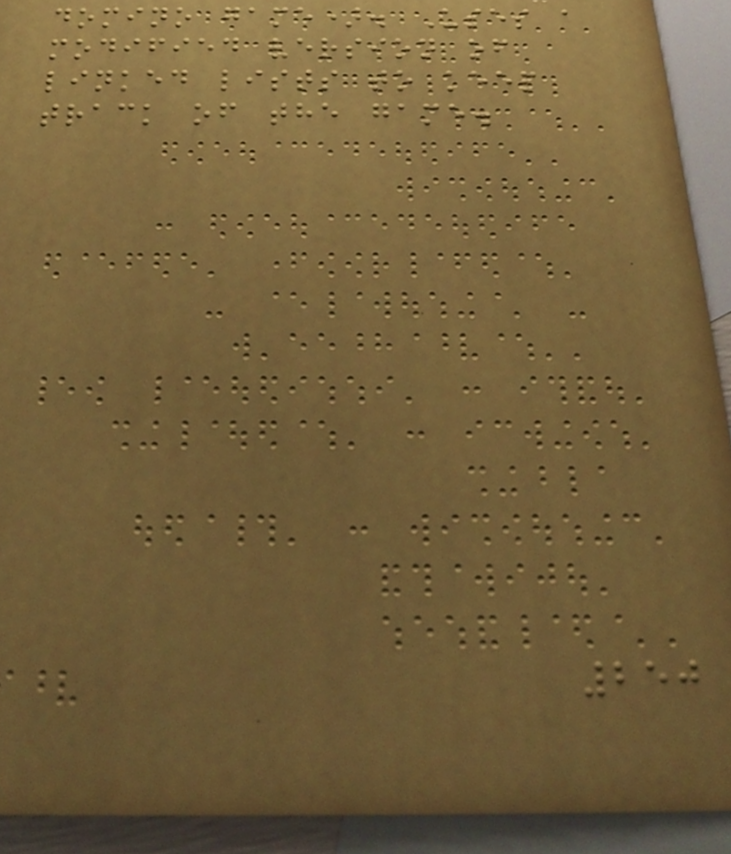domino game). Uses a
modified version of
linked lists to keep
track of the game.
250
